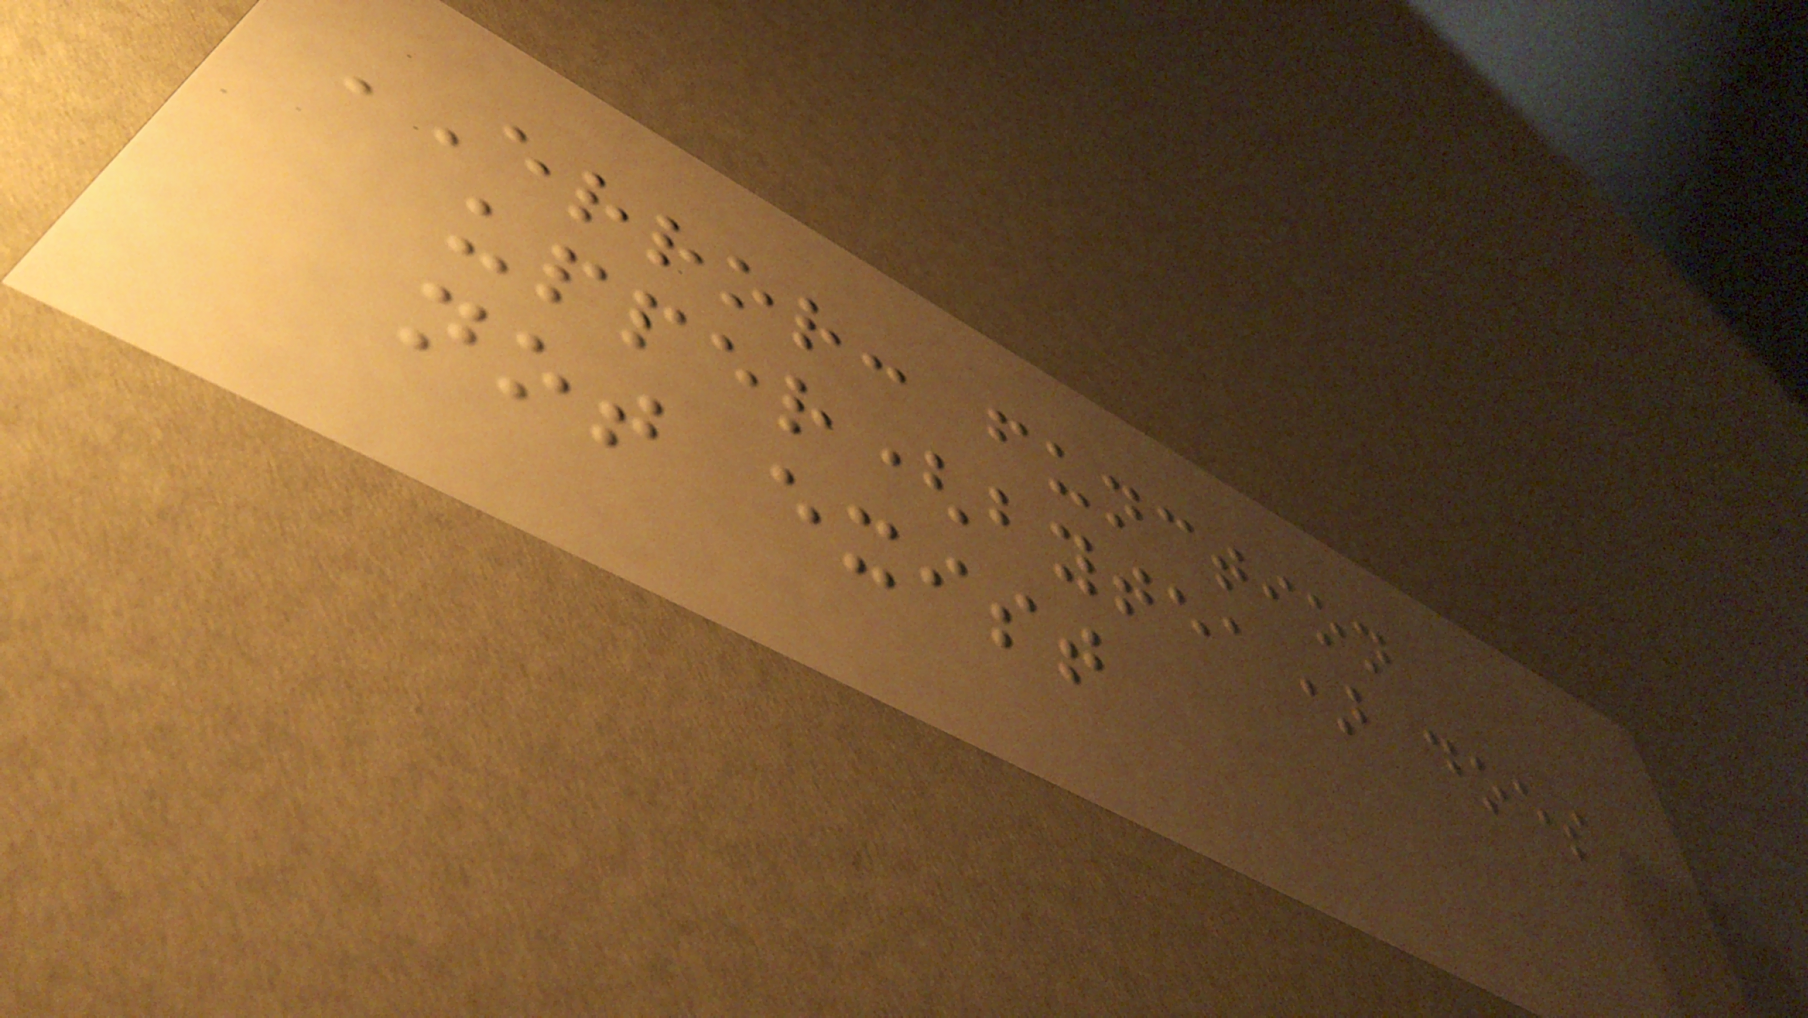ERROR: function
upper(bytea) does
not exist
